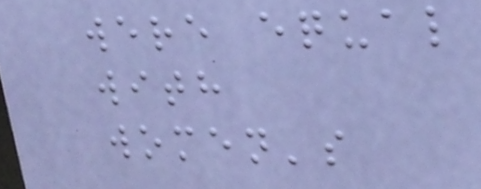were equal
with
women's
